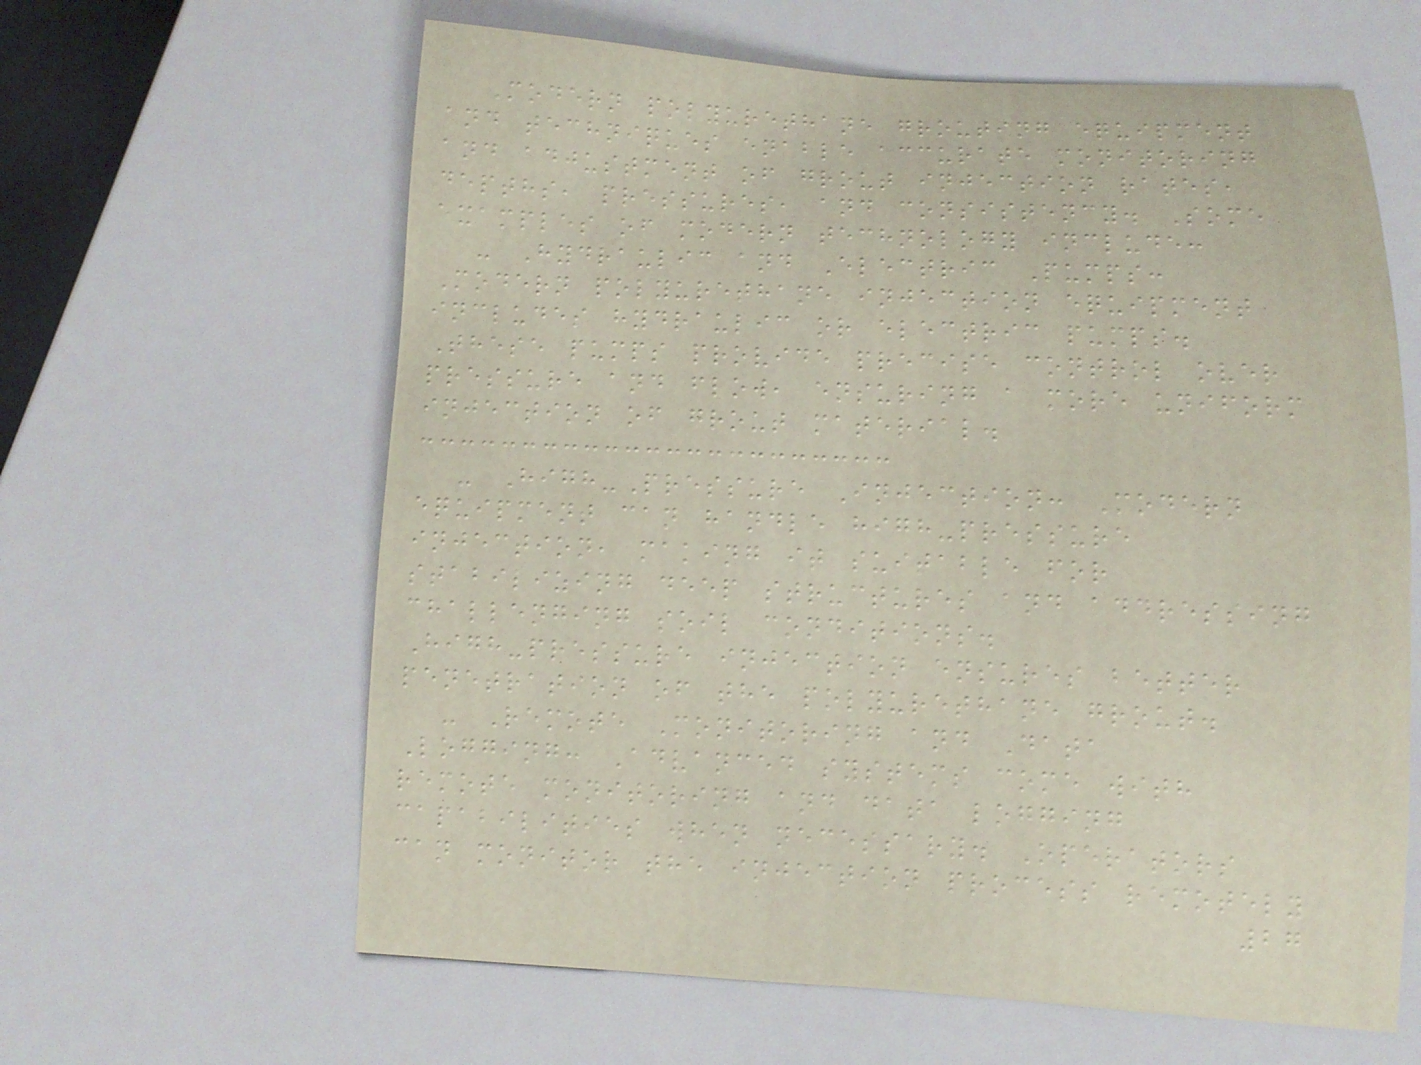Modern polyurethane grouting equipment
and techniques enable accurate monitoring
and adjustment of grout injection rates,
depths, pressures, and consistency. Some
examples of modern technology include:
- Hydraulic and Electric Pumps:
Modern polyurethane injection equipment
includes hydraulic or electric pumps.
These pumps provide precise control over
pressure and flow, ensuring a more uniform
injection of grout material.
- High-Pressure Injection: Modern
equipment can handle high-pressure
injection, making it suitable for
stabilizing deep structures and addressing
challenging soil conditions.
High-pressure injection ensures better
penetration of the polyurethane grout.
- Remote Monitoring and Data
Logging: Advanced systems come with
remote monitoring and data logging
capabilities when necessary. Operators
can monitor the injection process remotely
27
